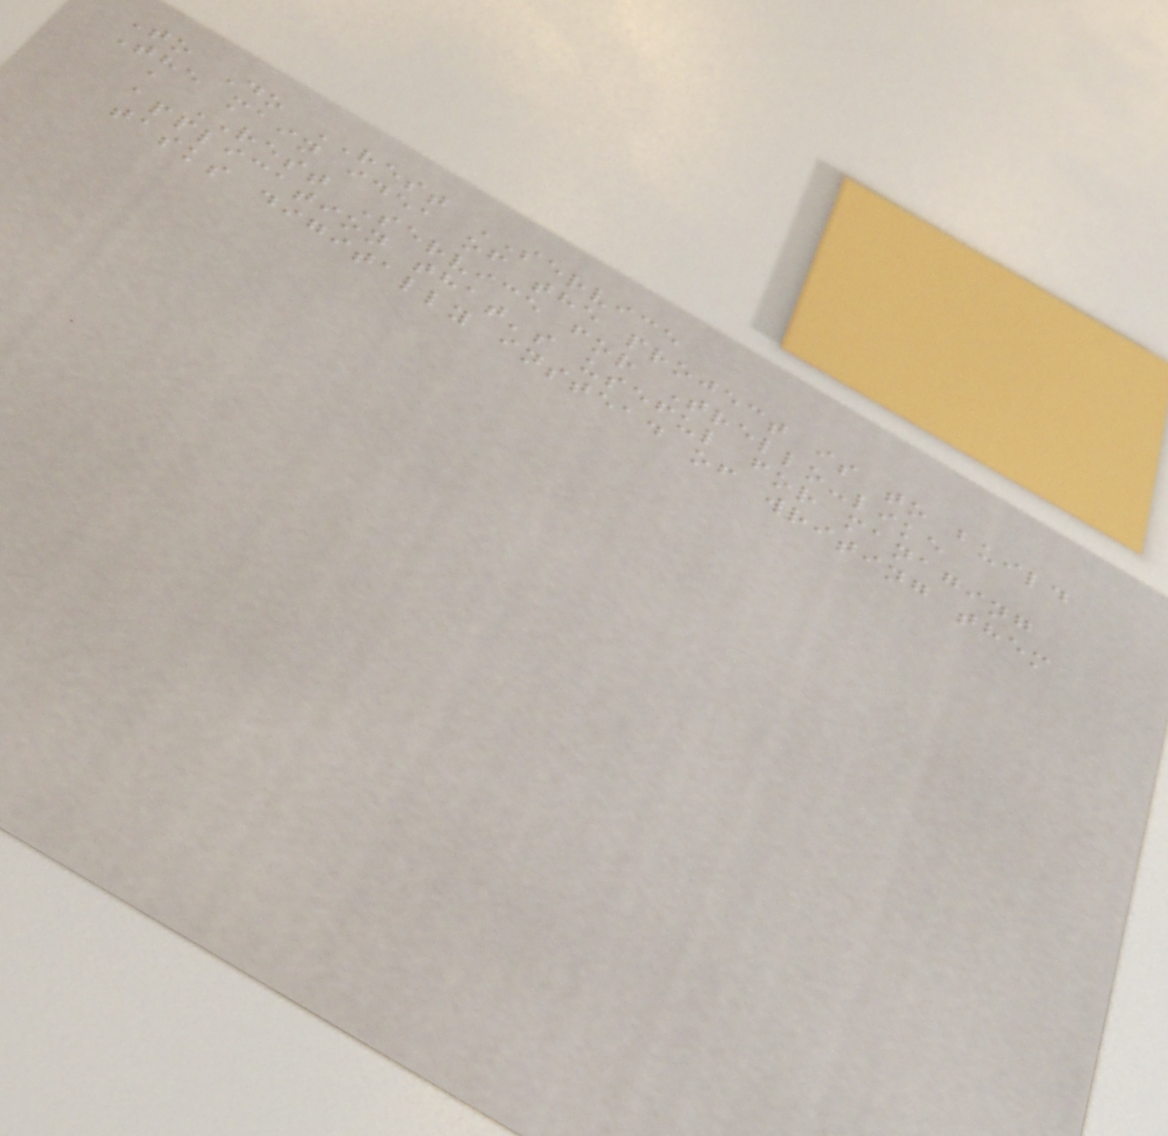To Do REST SERVICE
The main idea of the project is to build
a REST Service for Trello-like
application that's useful for managing
tasks digitally instead of writing them
